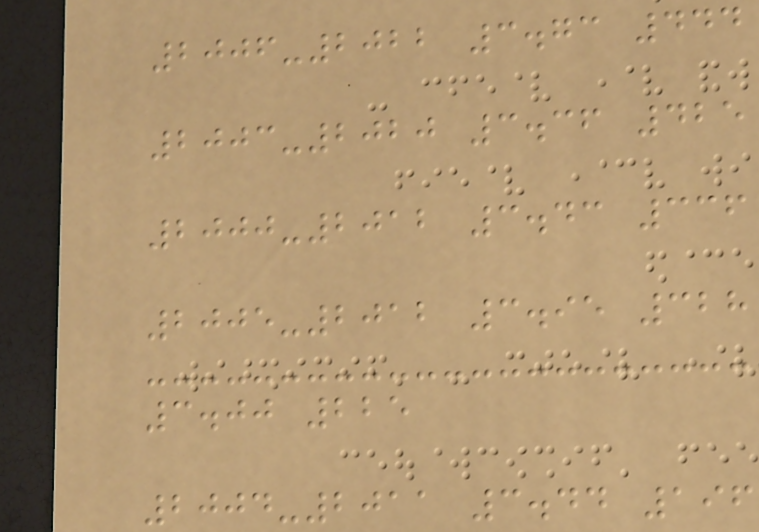2006-2022 3.73 444
2003-2020 3.36 425
2000-2012 3.43 336
2005-2012 3.95 328
3.00 225
2004-2011 3.44 196
